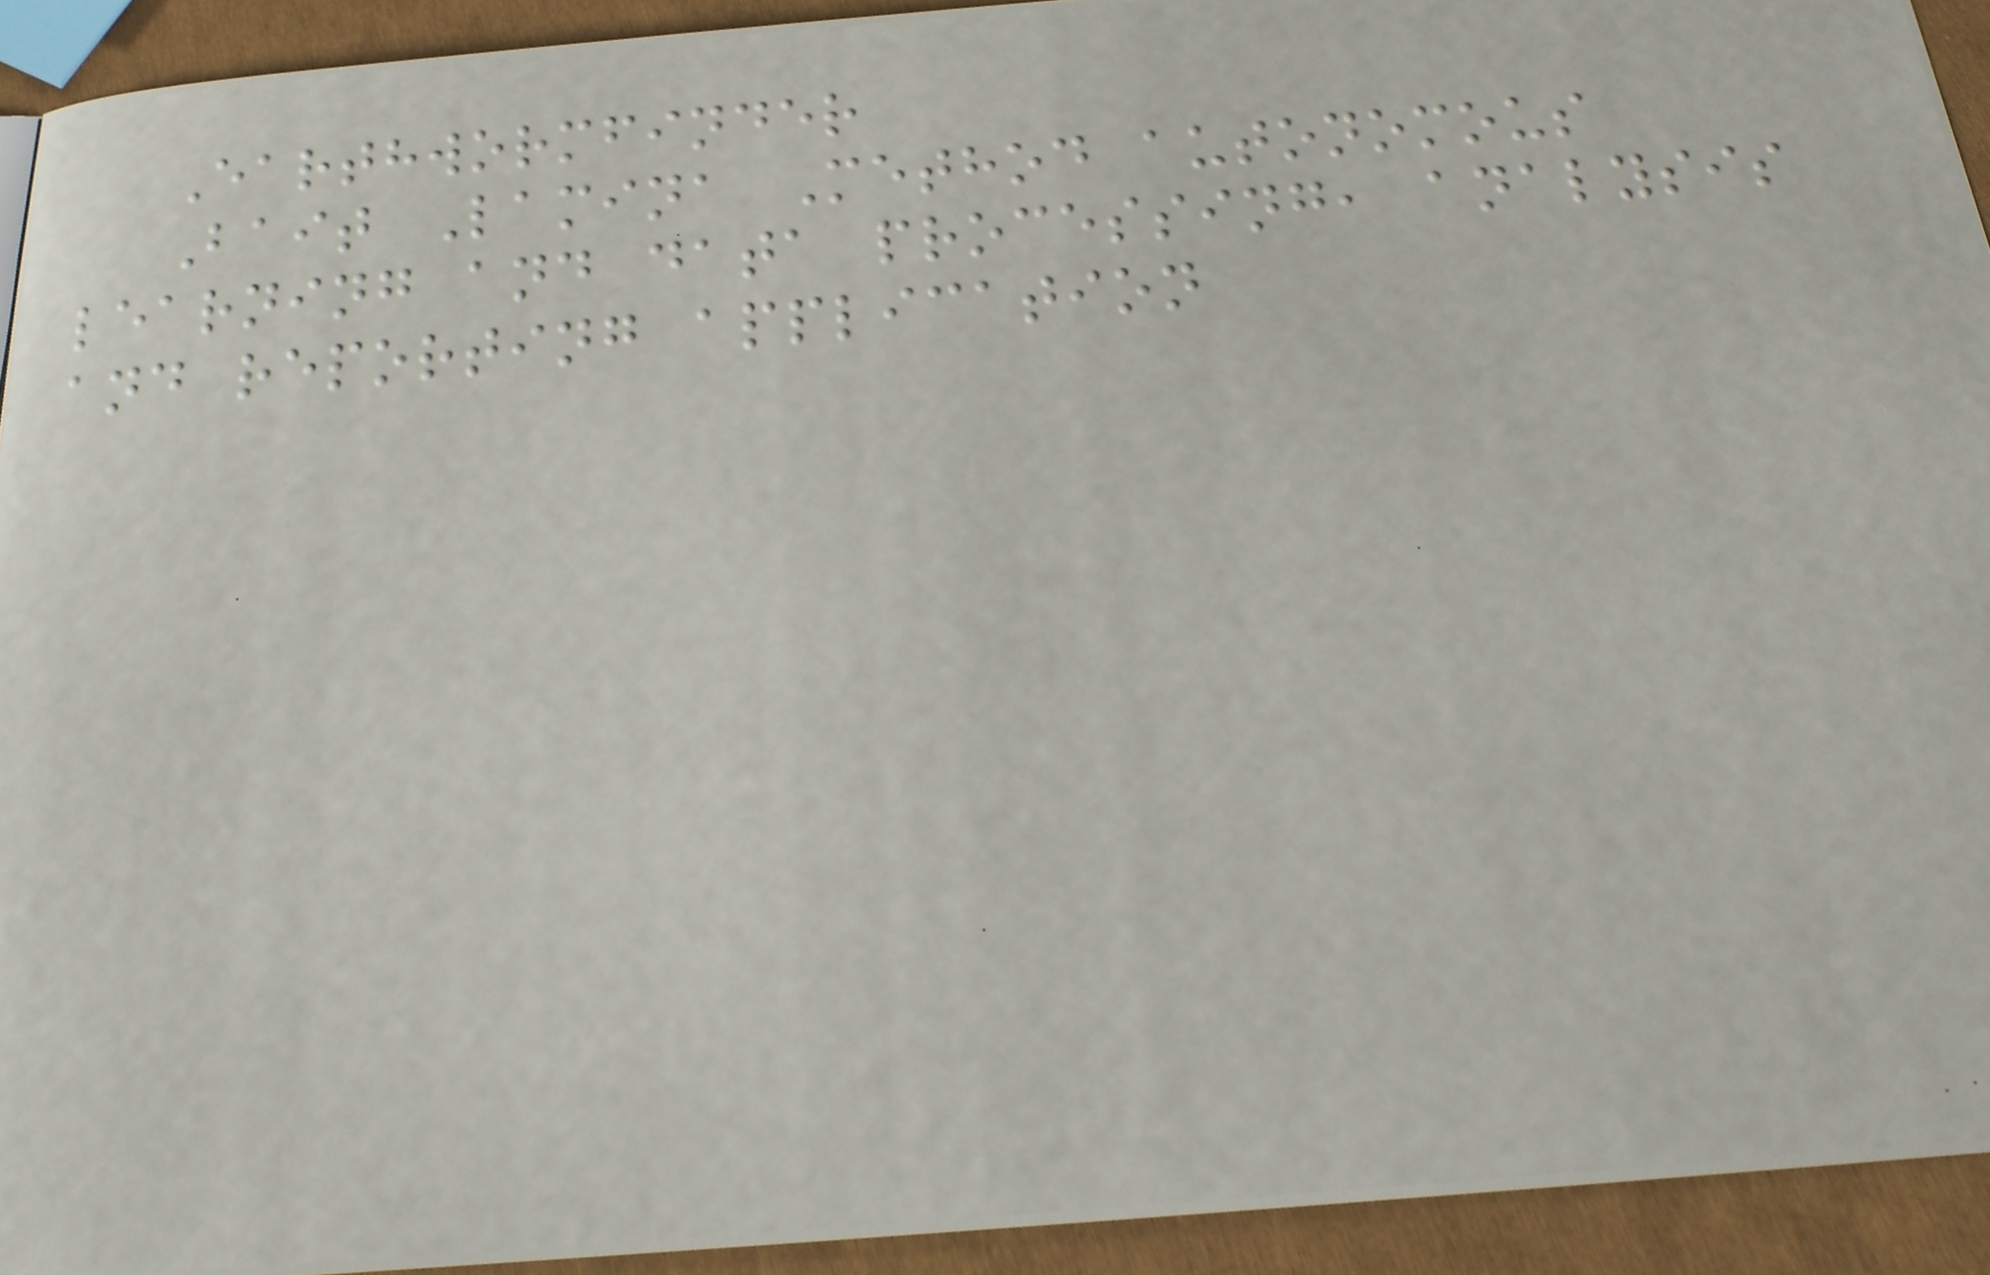Earthwormfinder
Bait Lamina Method autonomous
learning and data processing, analysis
and reporting application
